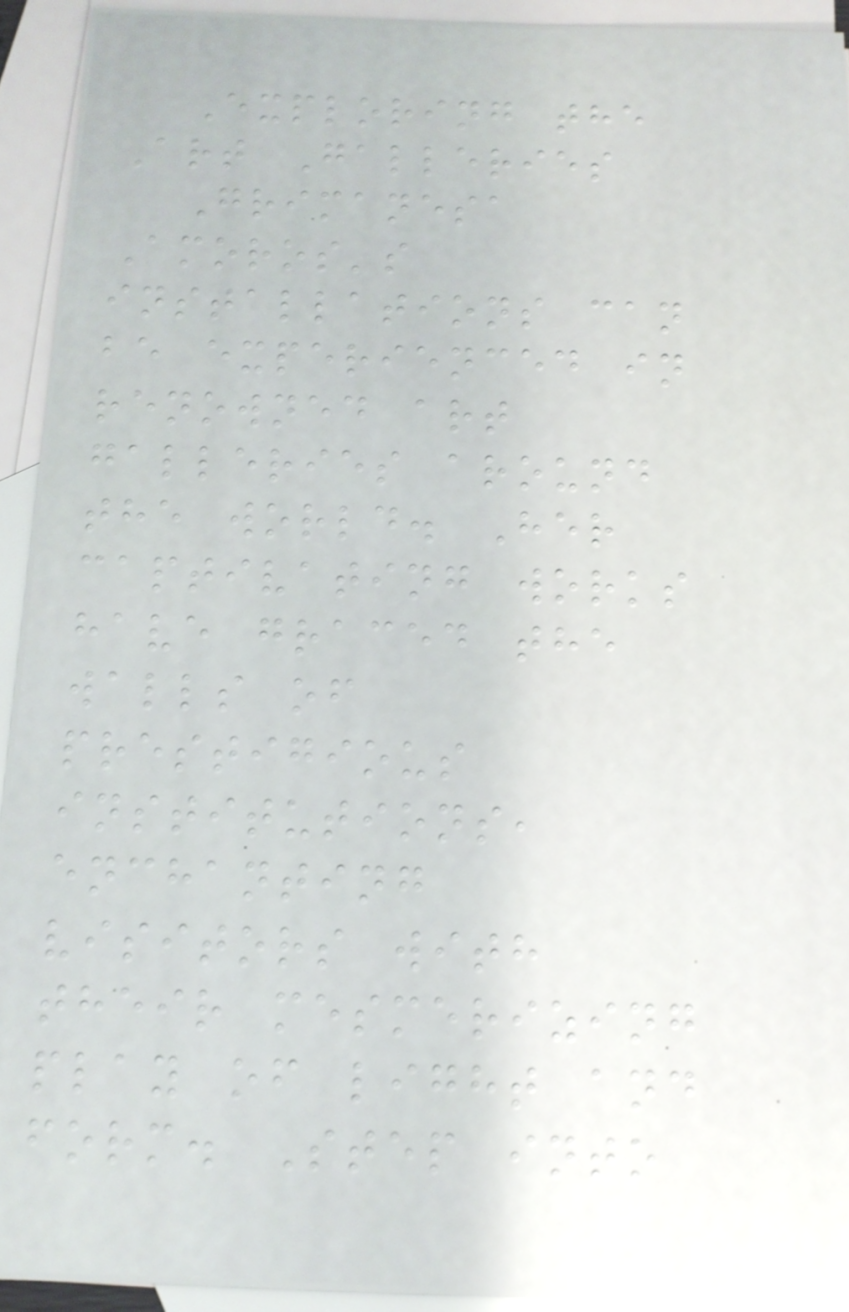Exploring the
Art Galleries
Grimanesa
Amoros's
installations can
be experienced in
renowned art
galleries around
the world. Her
captivating works
have graced the
walls of
prestigious
institutions,
enchanting
visitors with
their mesmerizing
play of light and
form. Step into
